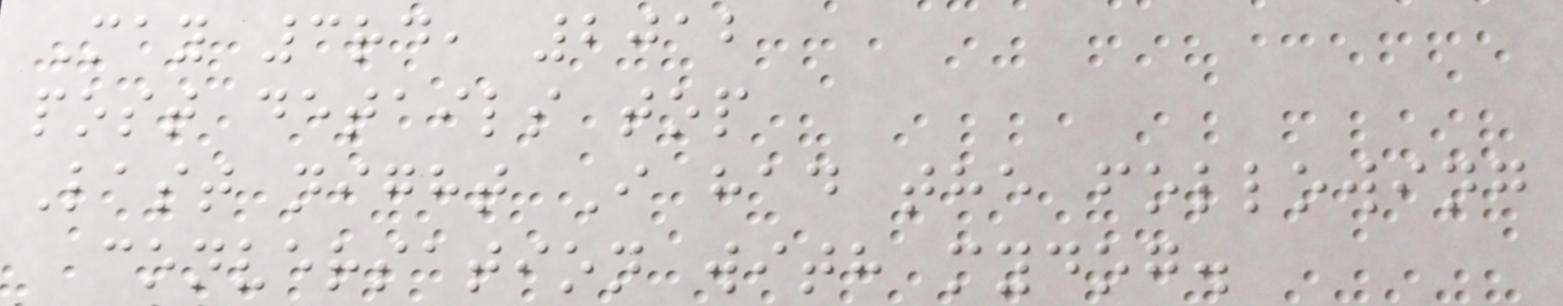May 3rd, 2012
post details top
Last night I had the following
conversation with mydog.
